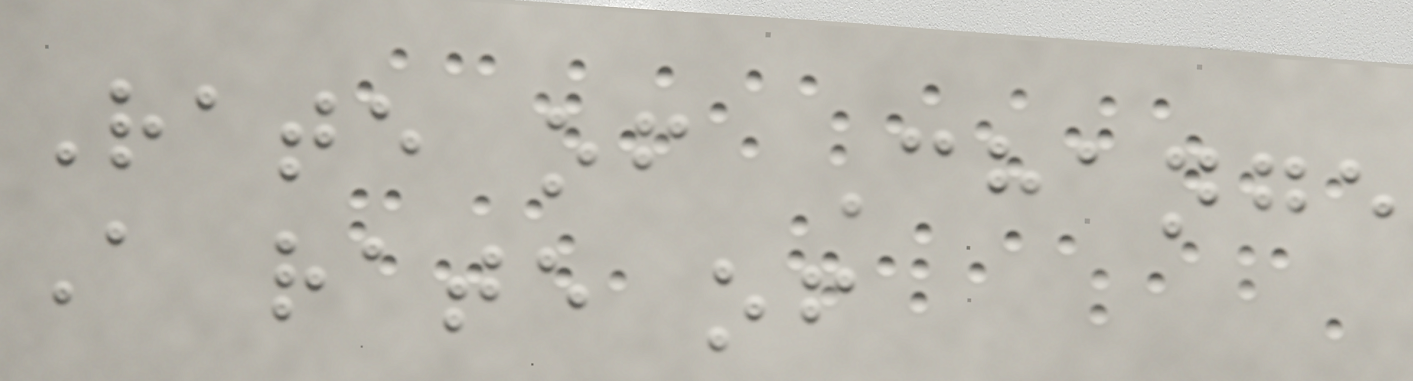Rate of Change
A rate of
